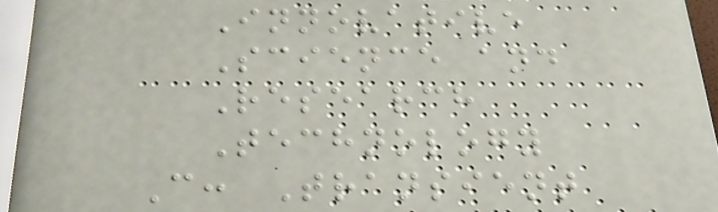Innovative
Science and
Research
Technology
C: Transient
